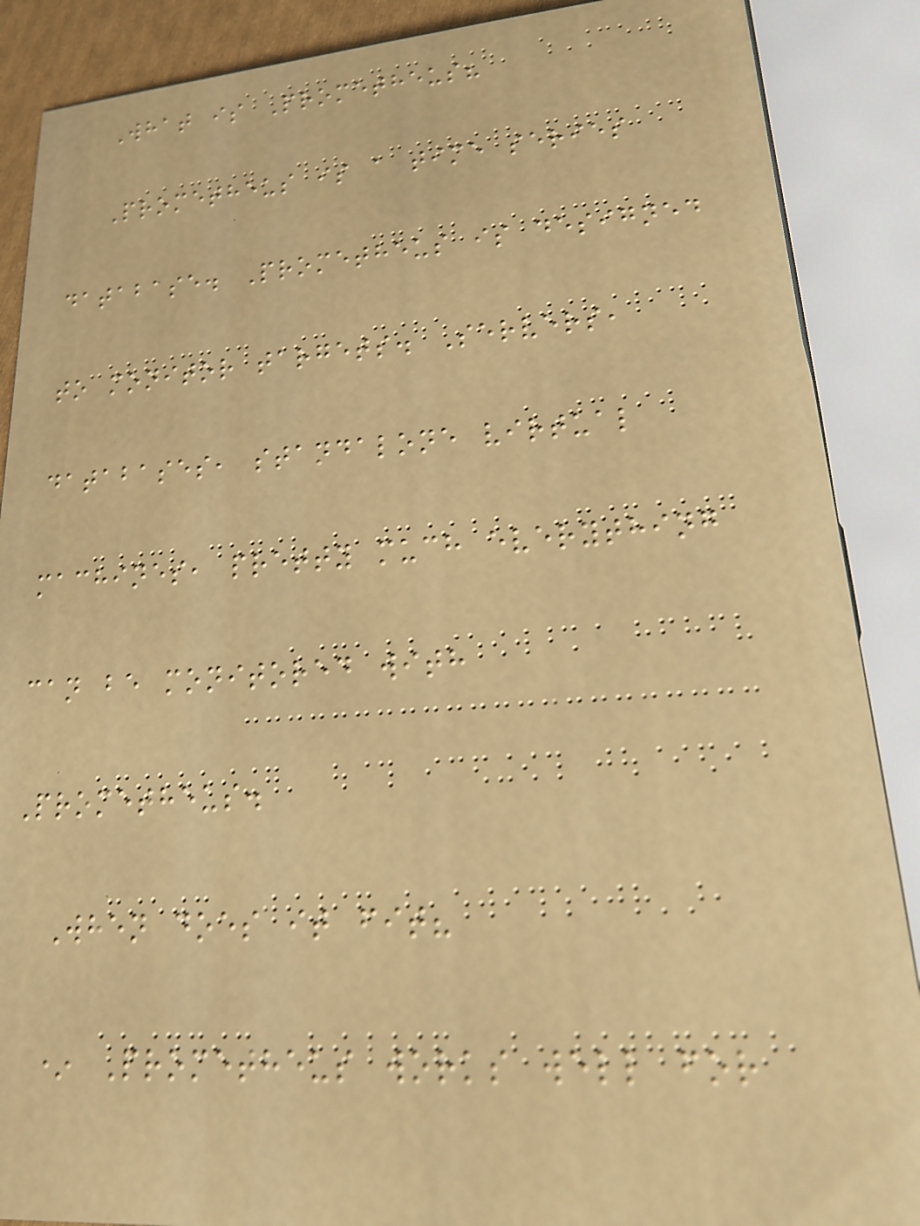What is Prometheus?
Prometheus is a time series
database. Prometheus is designed
to monitor targets. Servers,
databases, standalone virtual
machines, pretty much everything
can be monitored with
Prometheus.
When does it fit?
* Prometheus works well for
